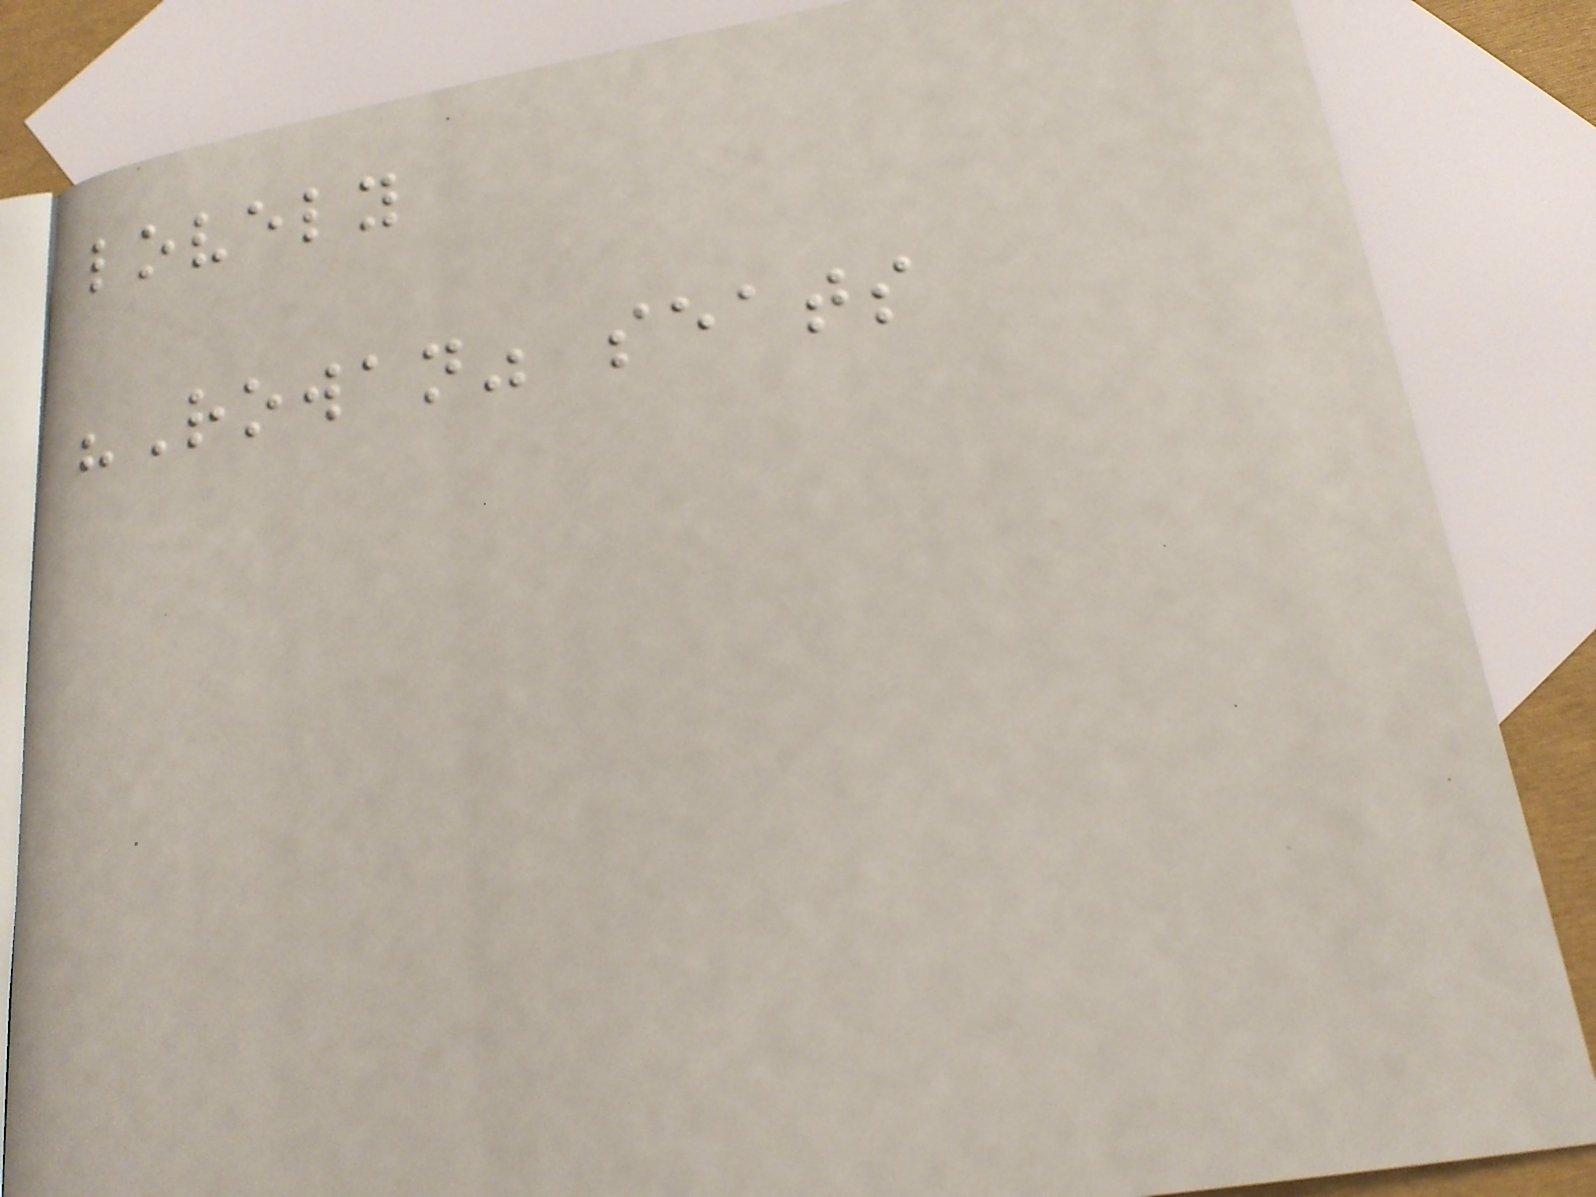lovely
"Rowan" seats
